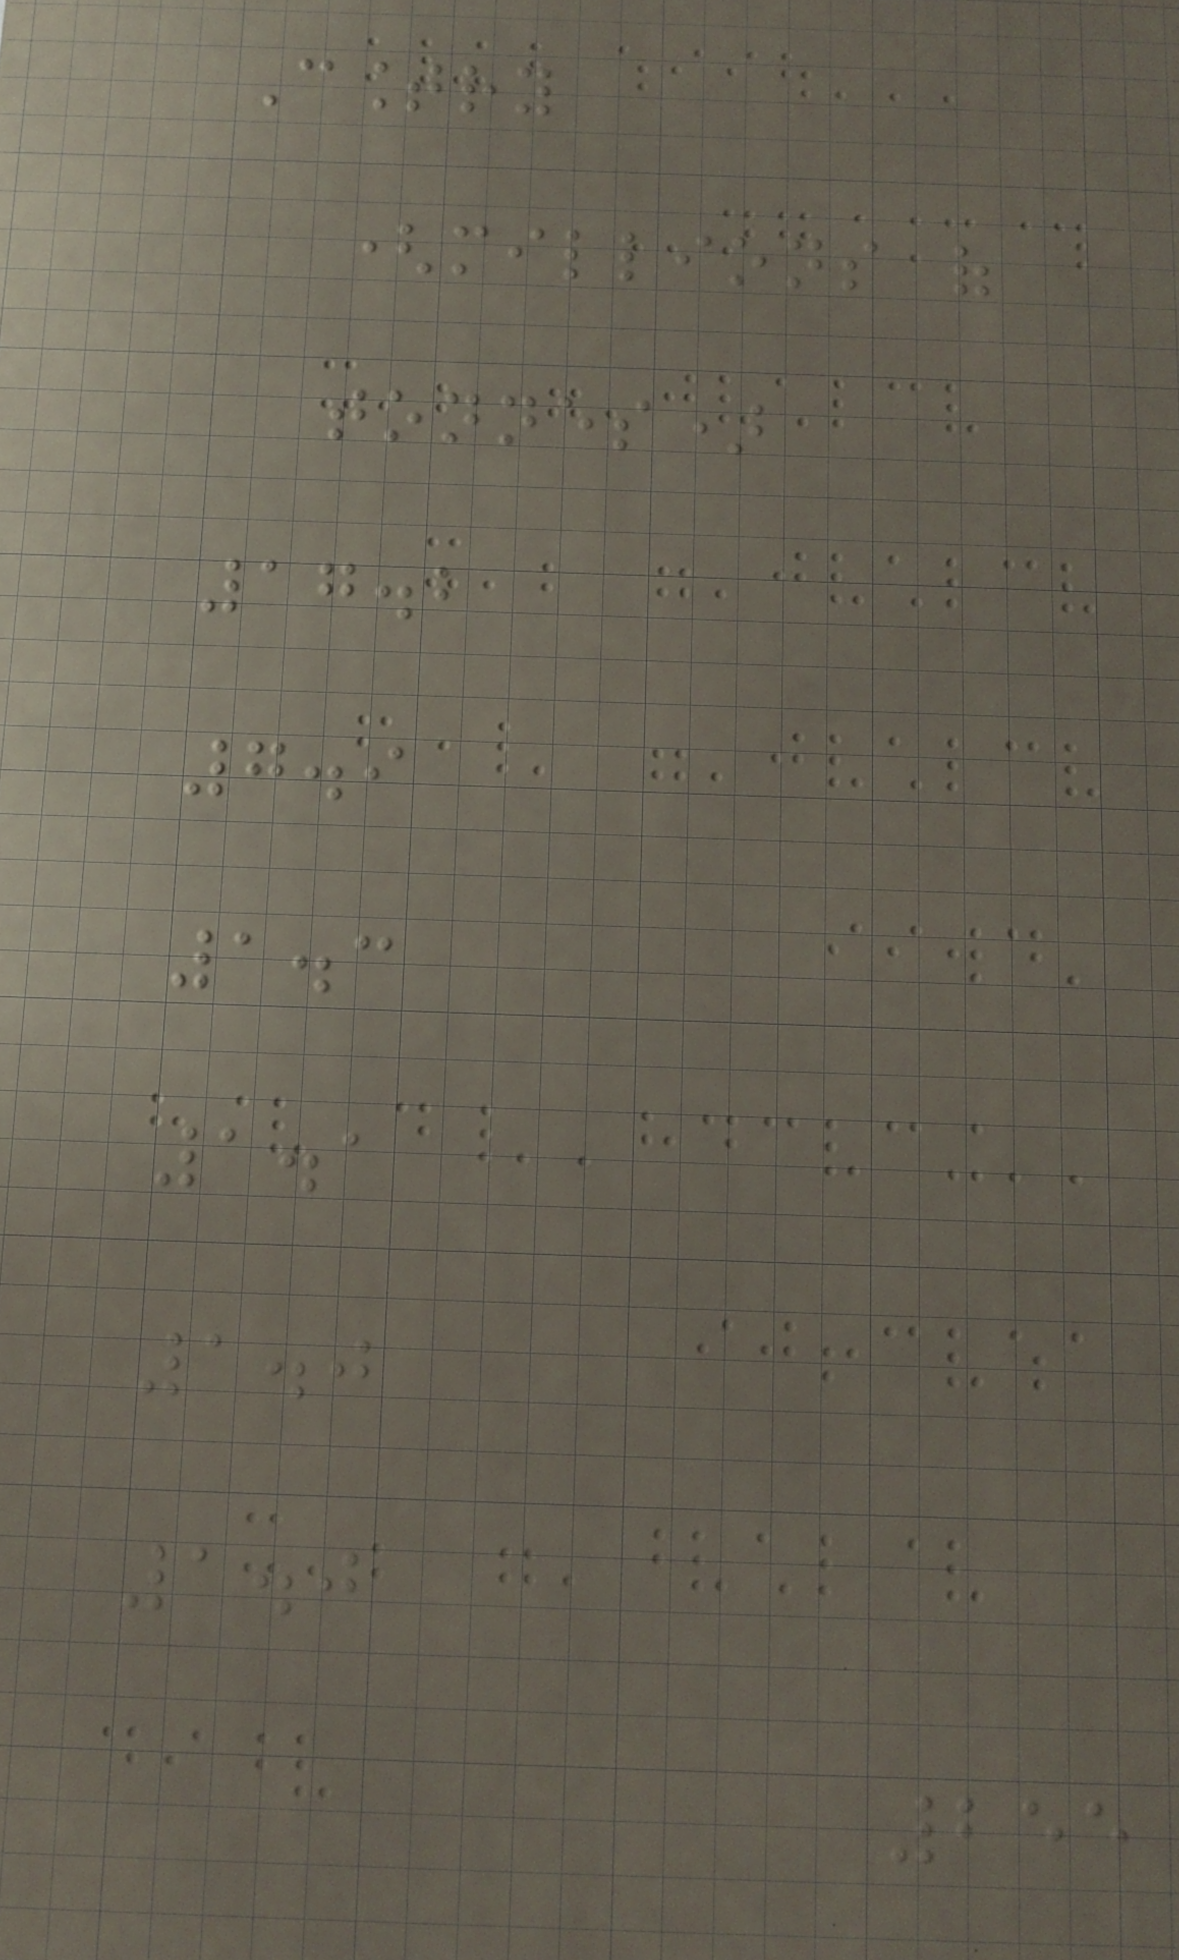Country
(millions of
tonnes)
17.2
7.9
1.3
1.1
1.0
1.0
255
